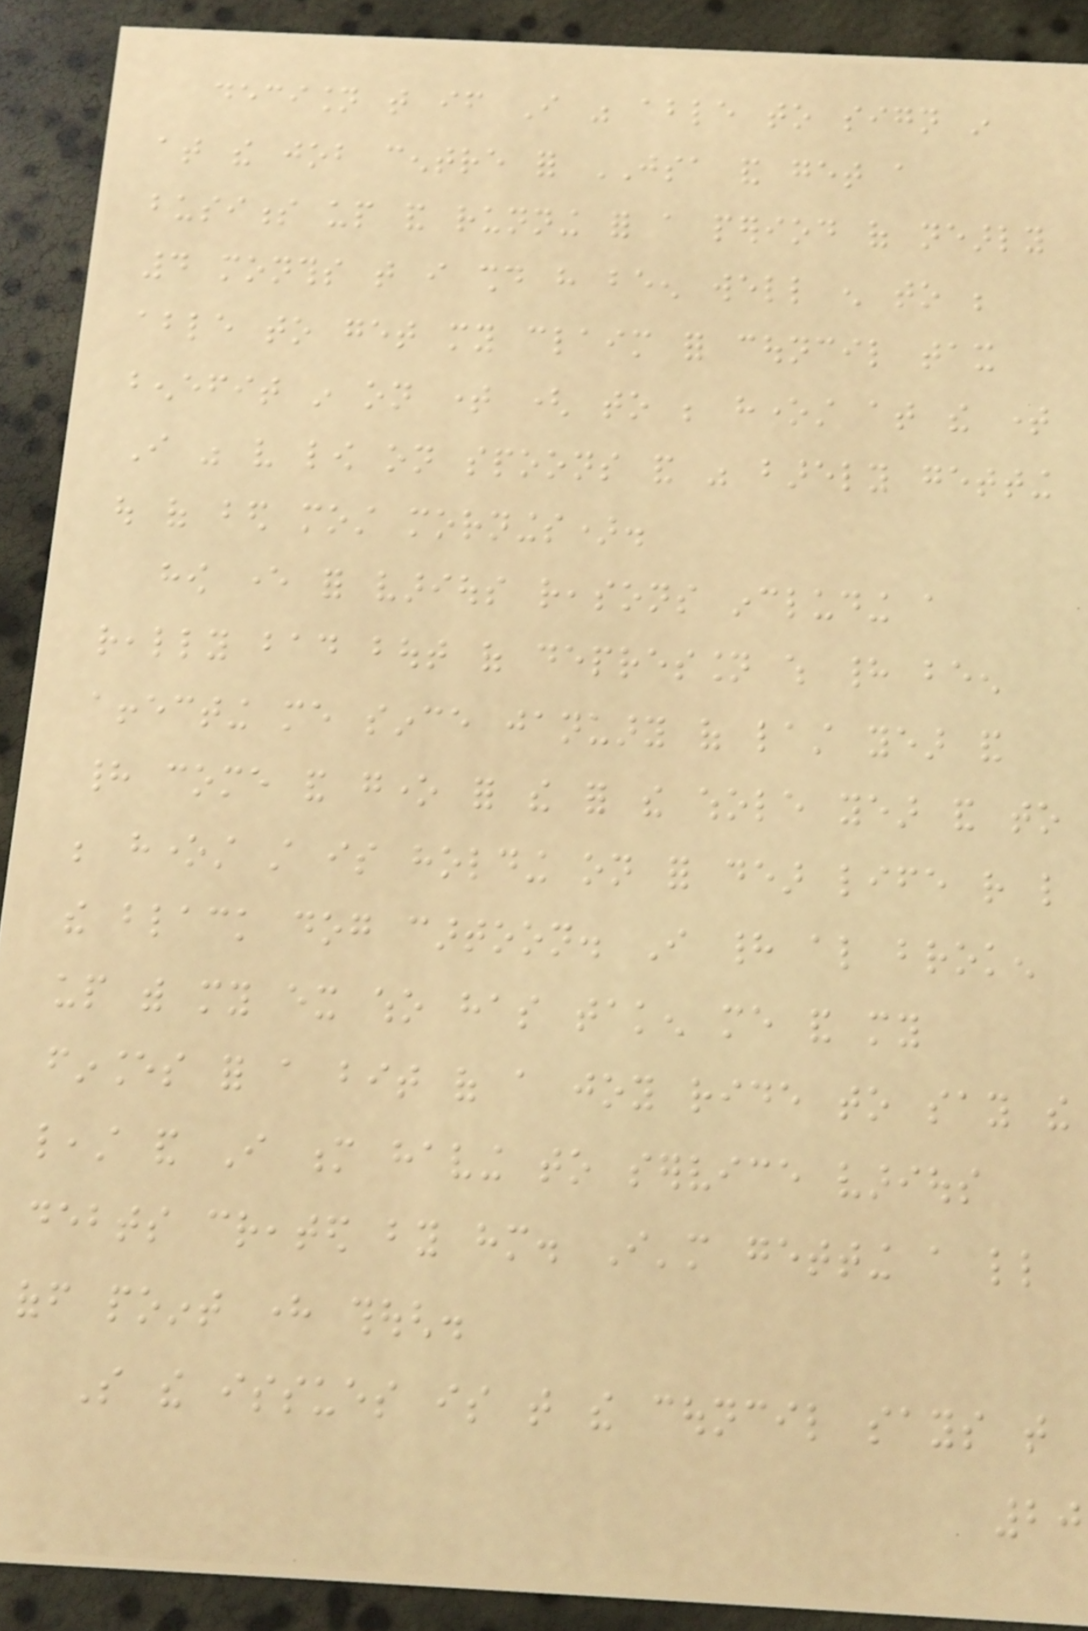decision that if I was able to sign in
at the job centre for JSA and get a
business up and running for a period of nearly
4 months that i should have been well enough to be
able to get my claim for council tax
benefit in on time ( to be honest at the time
I was very low on spoons and was barely getting
out of bed most mornings).
how ever for various reasons including a
really bad bout of depression which had been
affecting me since january of last year and
had come and gone for the for the whole year and to
be honest still is holding on for dear life rather like
the black dog cartoon. I had also broken
up with my ex who has taken me and my
finances for a bit of a joy ride to say the
least and I m having to service various
debts created by him. I'm getting a little
off point here though.
So the issues is that the council says that
20
